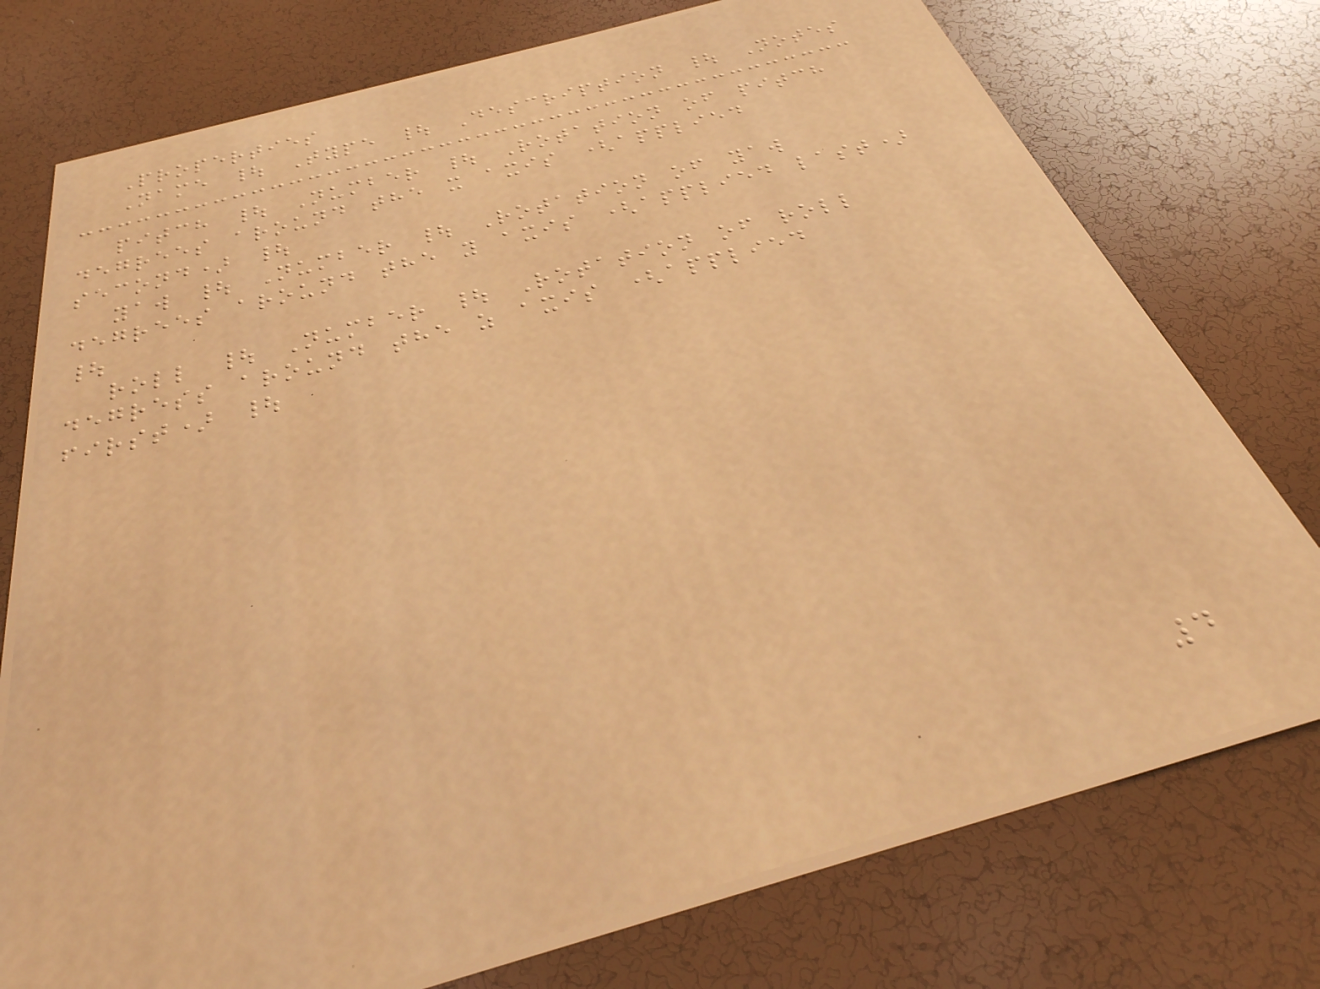Properties
Name | Type | Description | Notes
pitch | Number | Rotation of pitch
degrees around the x axis (applied
second) |
yaw | Number | Rotation of yaw
degrees around the y axis (applied last)
|
roll | Number | Rotation of roll
degress around the z axis (applied
first) |
4
